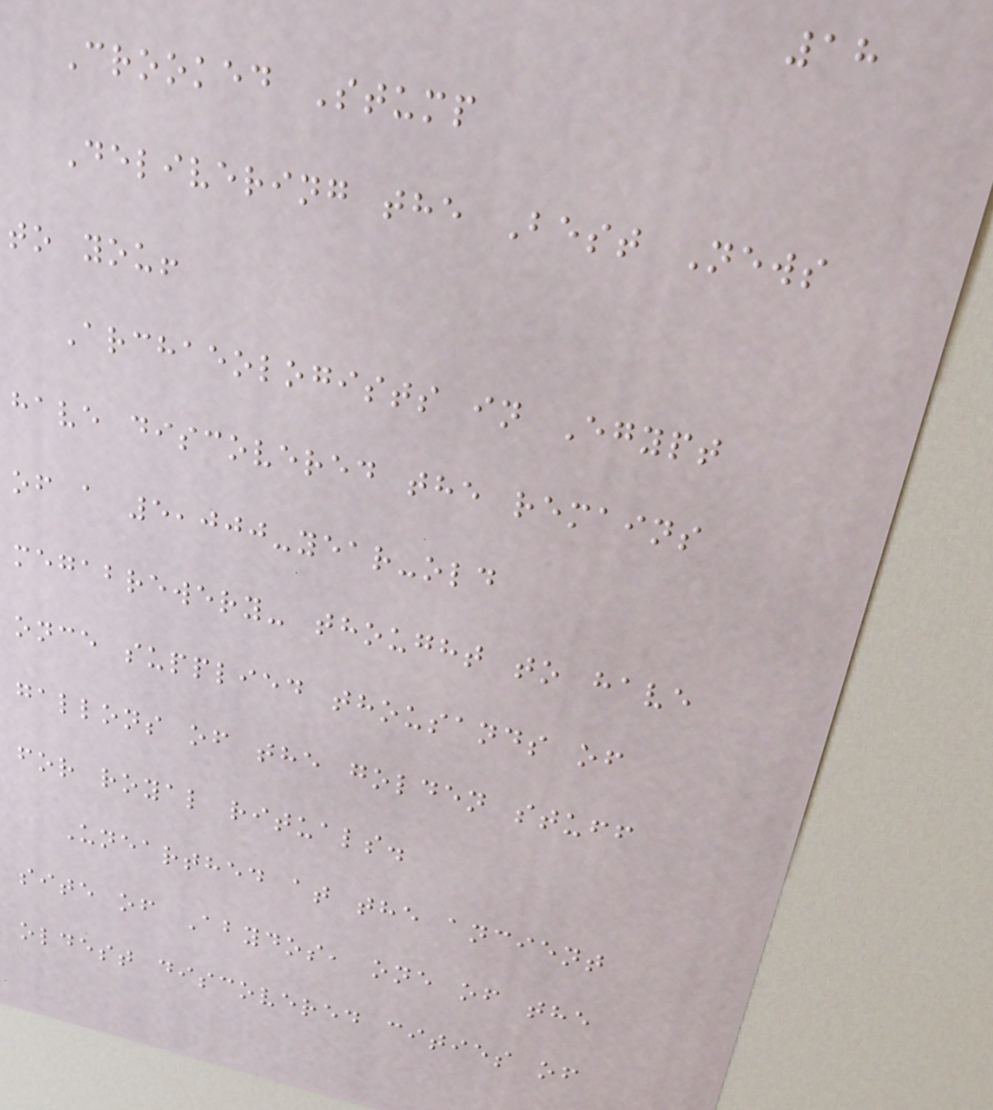18
Crooked Stump
Delivering the Best News
to you!
Archaeologists in Egypt
have discovered the remains
of a 5,000-year-old
megabrewery- thought to have
once supplied thousands of
gallons of the golden stuff
for royal rituals.
Unearthed at the ancient
site of Abydos, one of the
oldest discovered cities of
